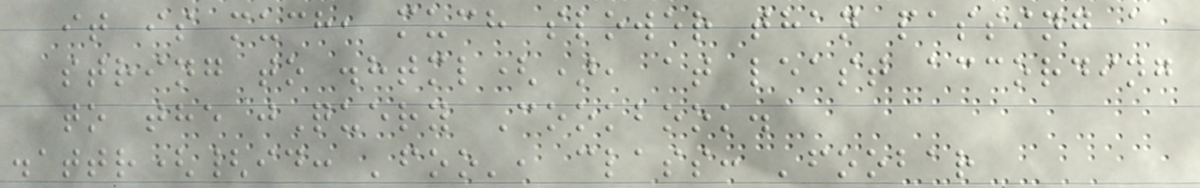it is much, much slower than passing a
string to .html(), at least according
to the jQuery Cookbook.
.attr({id: 'foo', class: 'foobar
